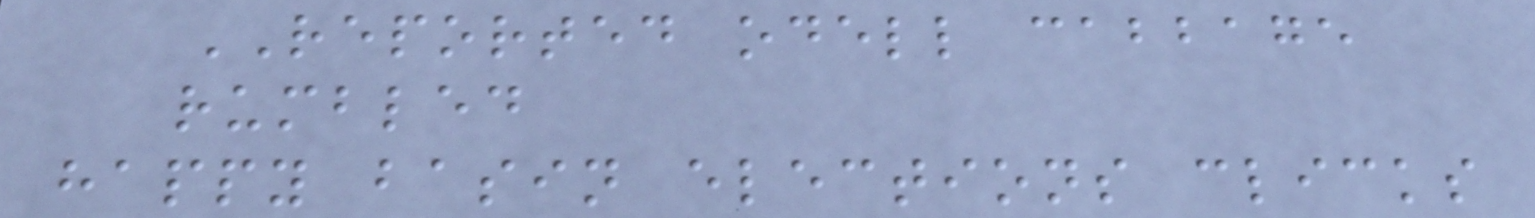REPORTED odell cabbage
rumbled
happy basin elections clicks
